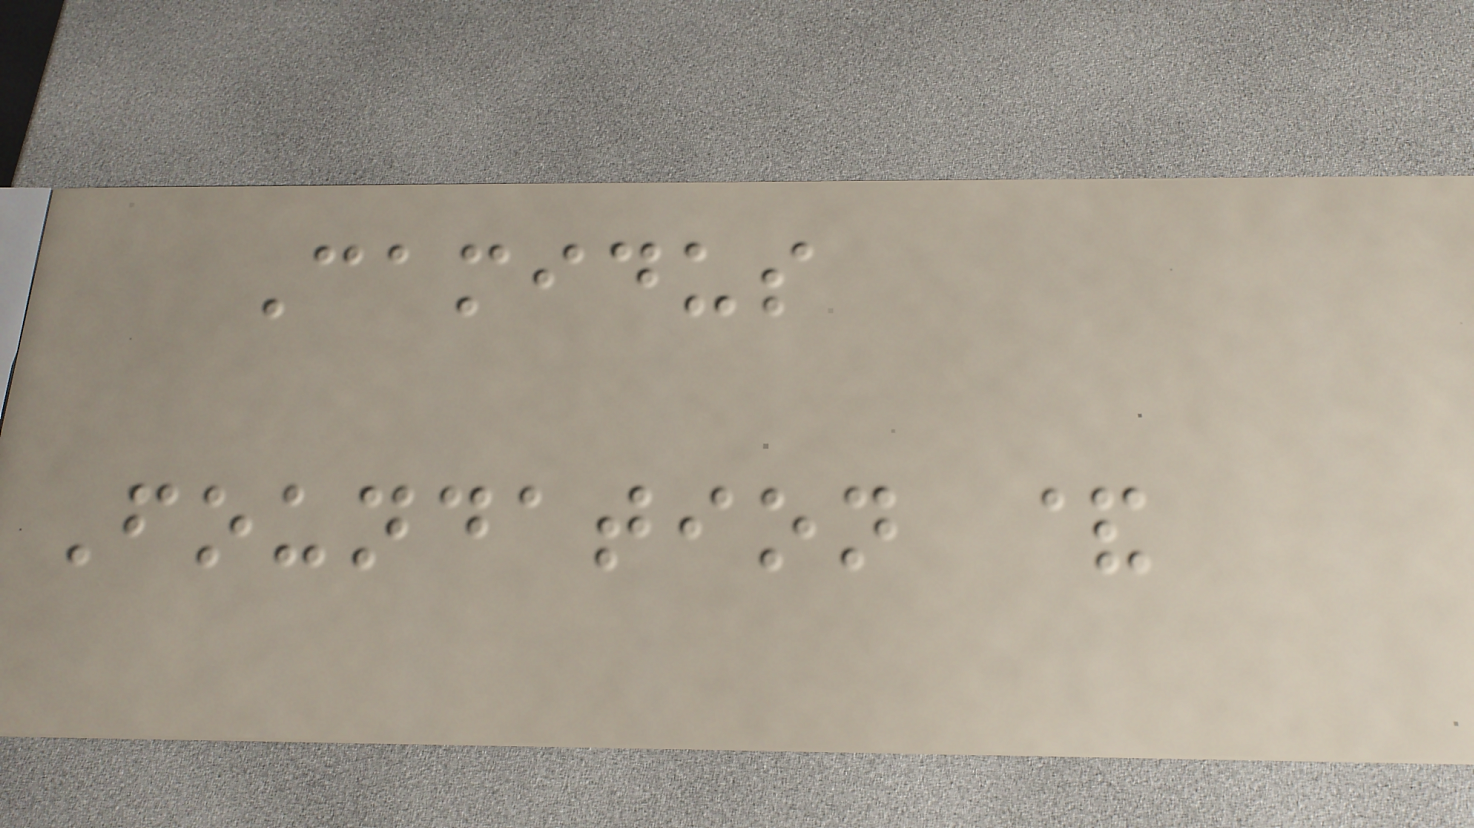Camidus
Foundation &
